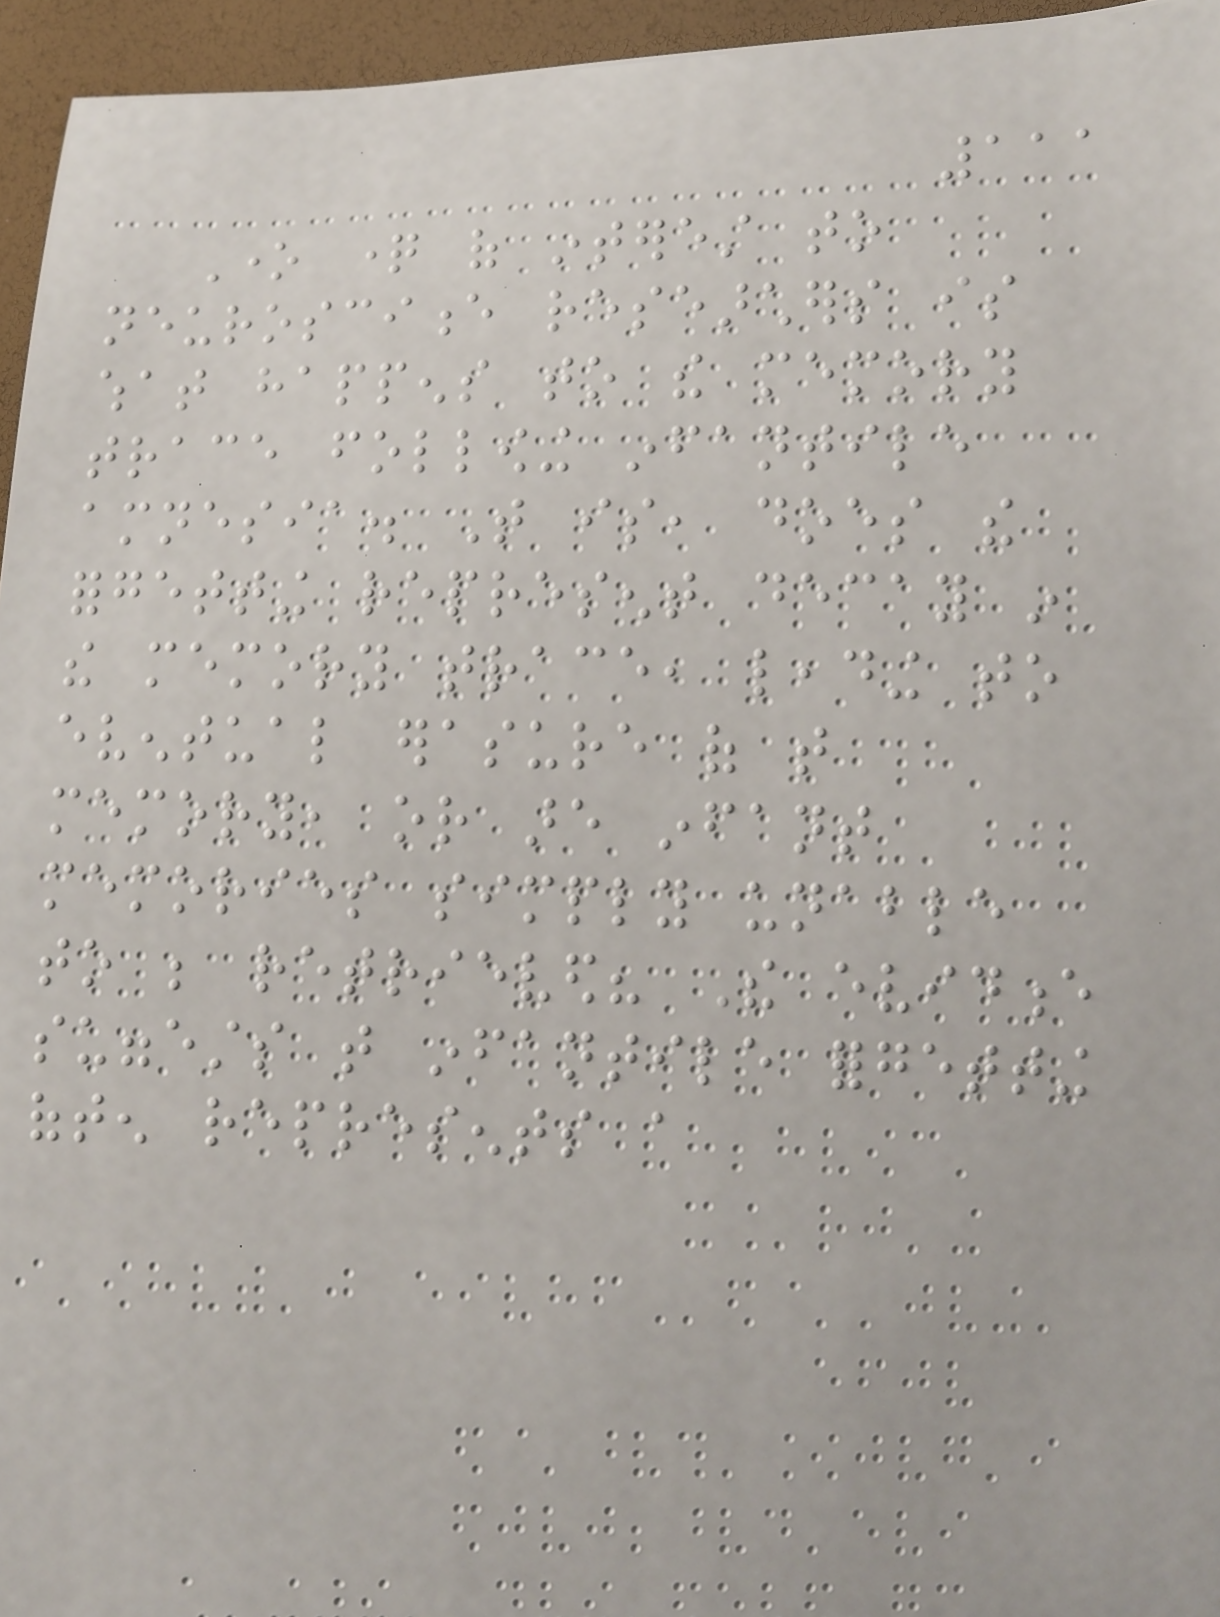111
One question of interest to
neuroscience researchers is
what happens to the memory
trace following infantile
amnesia. That is, does the
forgetting represent decay in
the memory trace, leading to
eventual erasure of that
memory, or are infant
memories simply unable
to be retrieved? The evidence
suggests that infantile forgetting
often represents a
